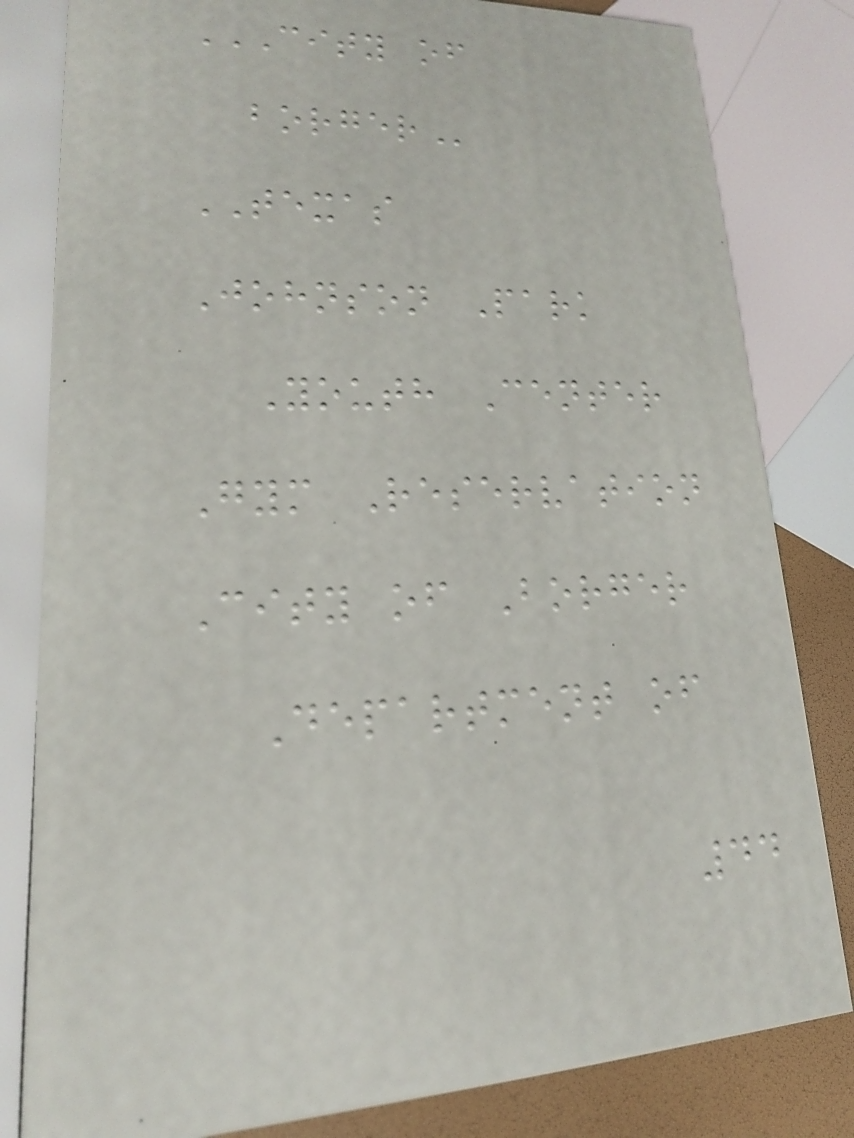CITY OF
BORGER
TEXAS
Johnson Park
Youth Center
Gym Reservation
City of Borger
Department of
44
